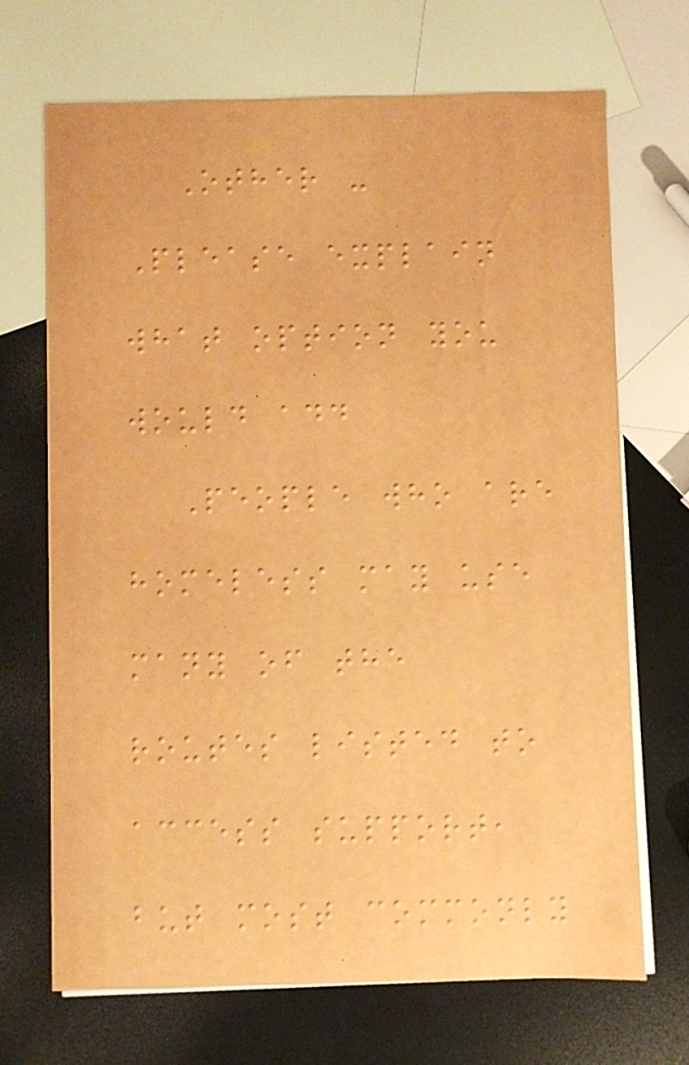Other -
Please explain
what option you
would add
People who are
homeless may use
many of the
routes listed to
access support,
but most commonly
